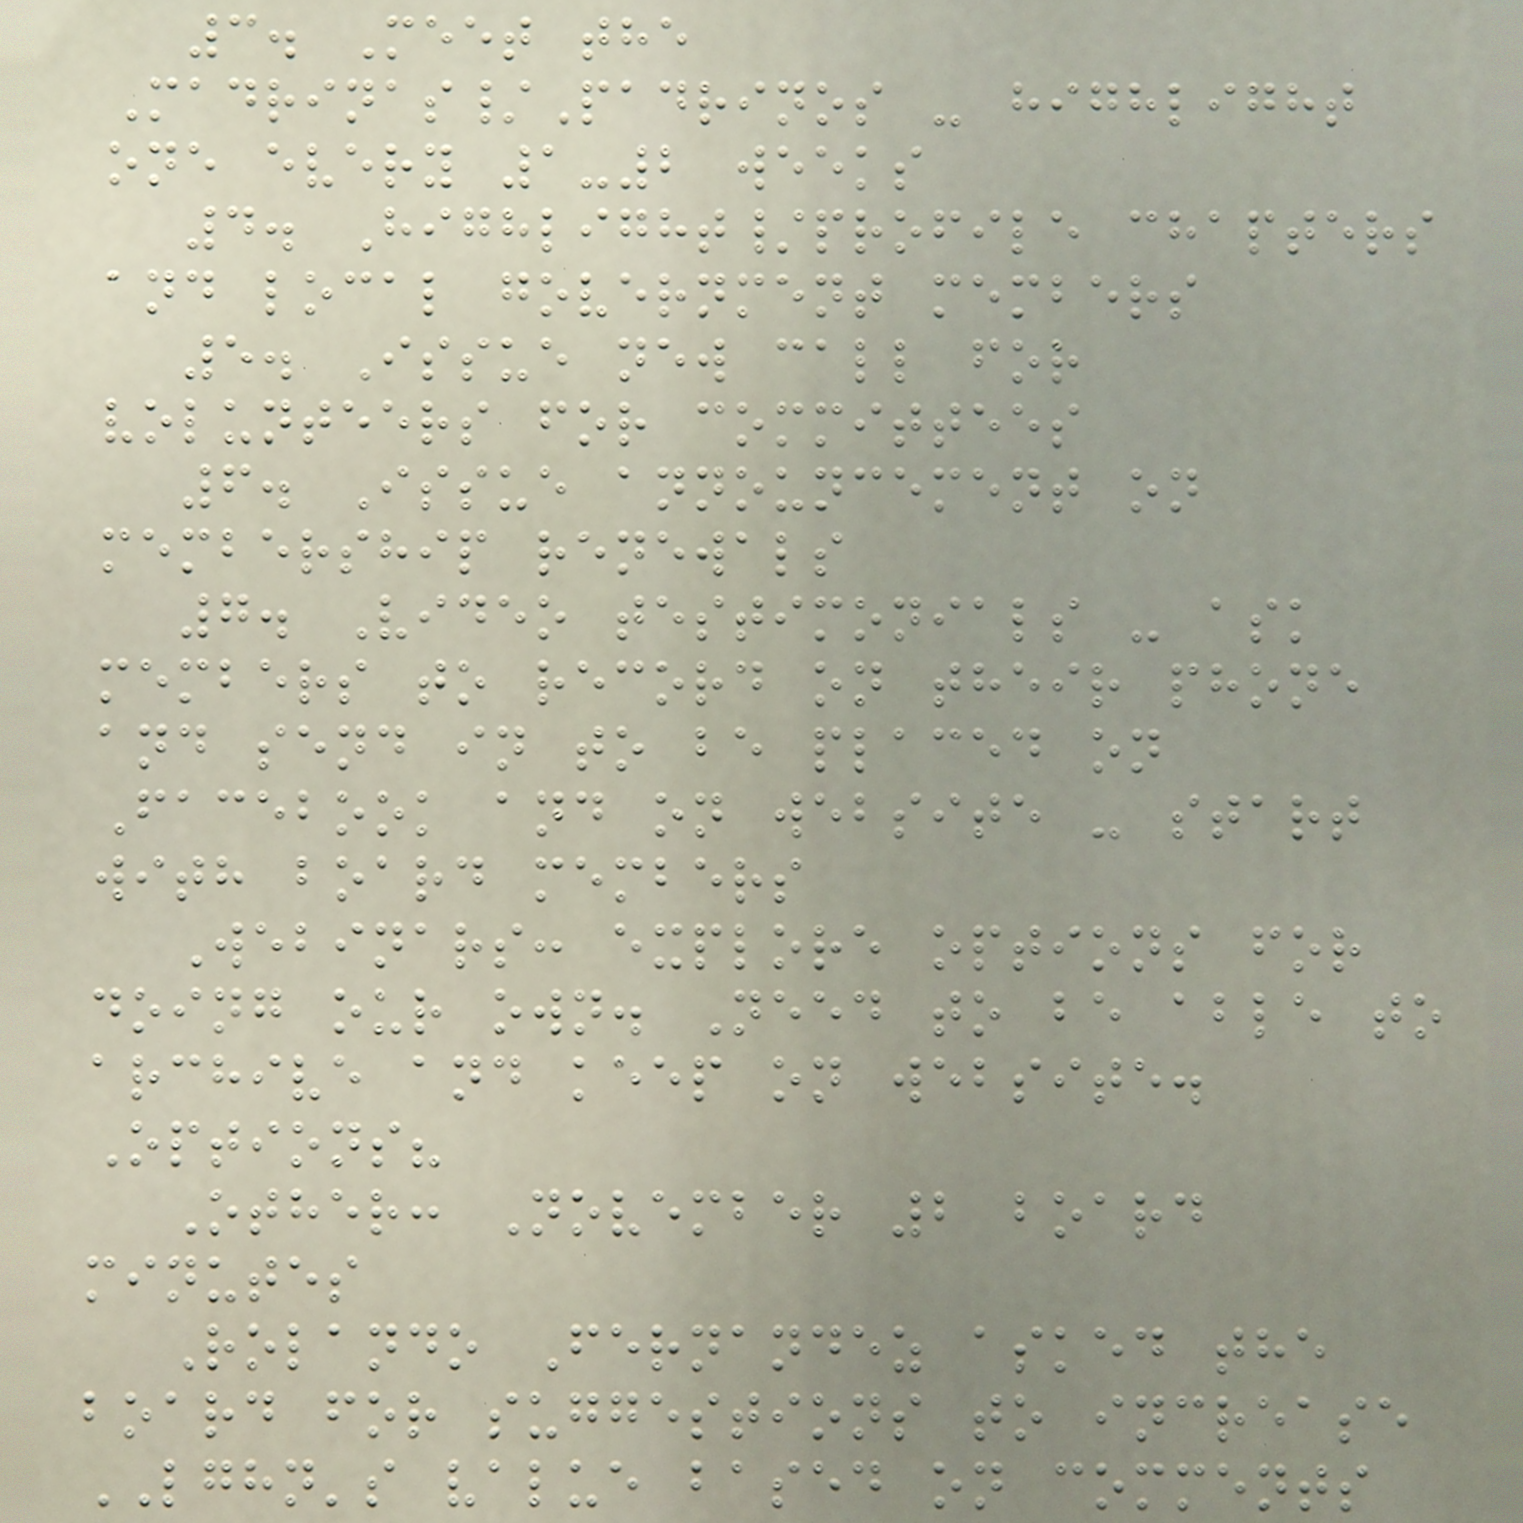3. Meet the
Madrinas/Padrinos - highlight
one every 1-2 weeks
4. Highlight/profile chapters
and local government members
5. Issue new call for
volunteers for committees
6. Issue announcement on
membership renewals
7. Video testimonials - ask
members to record on their phone
and send in to be placed on
Facebook and on website - start
with board members
Webinars: explore options for
doing our own. Need to be able to
archive and keep on website.
Options?
Other: November 2 board
minutes
Rolando Fernandez asked the
board for suggestions to increase
LGHN's value based on comments
